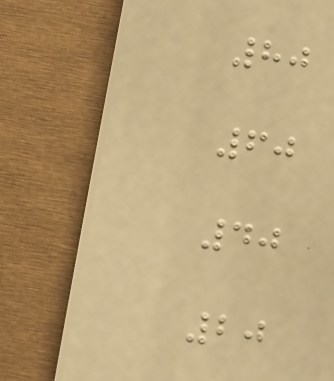80
60
40
20
